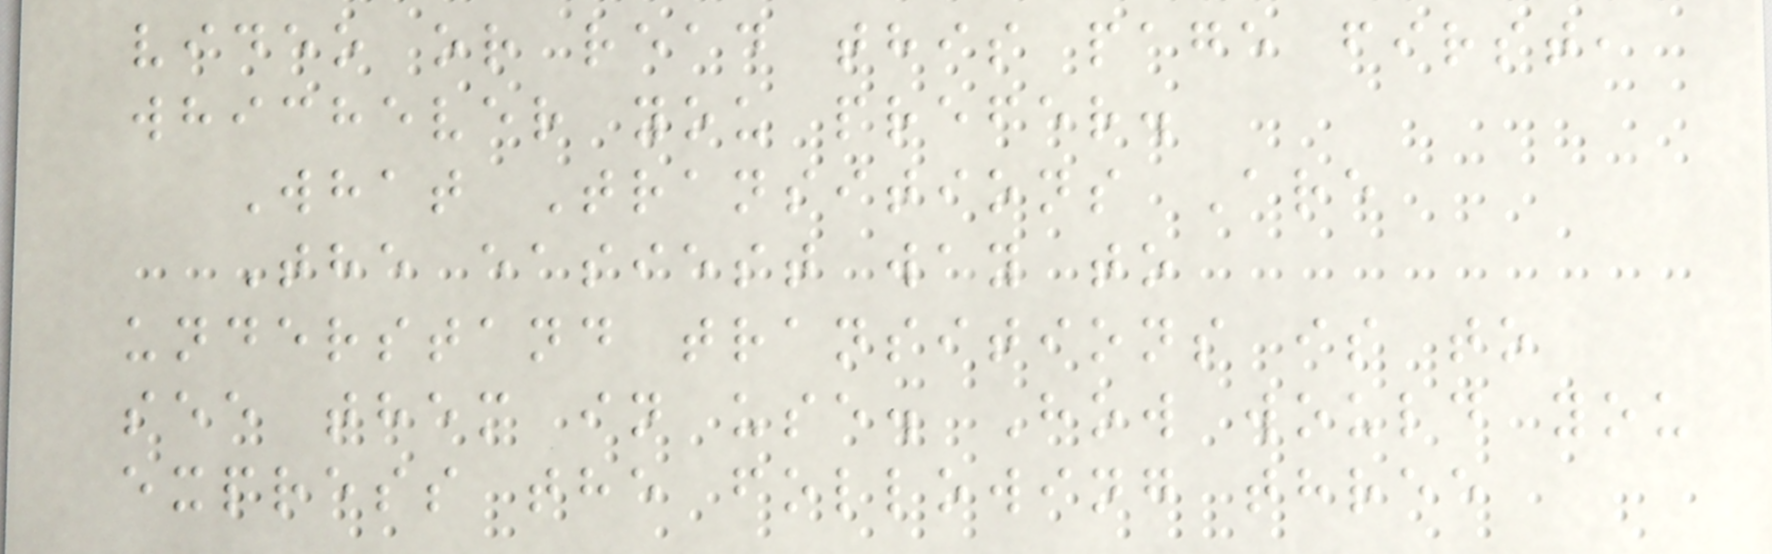video or read this page first,
whichever you prefer.
What Transitions Are
The easiest way to
understand transitions is to
see them in use. How would you
express the following three
